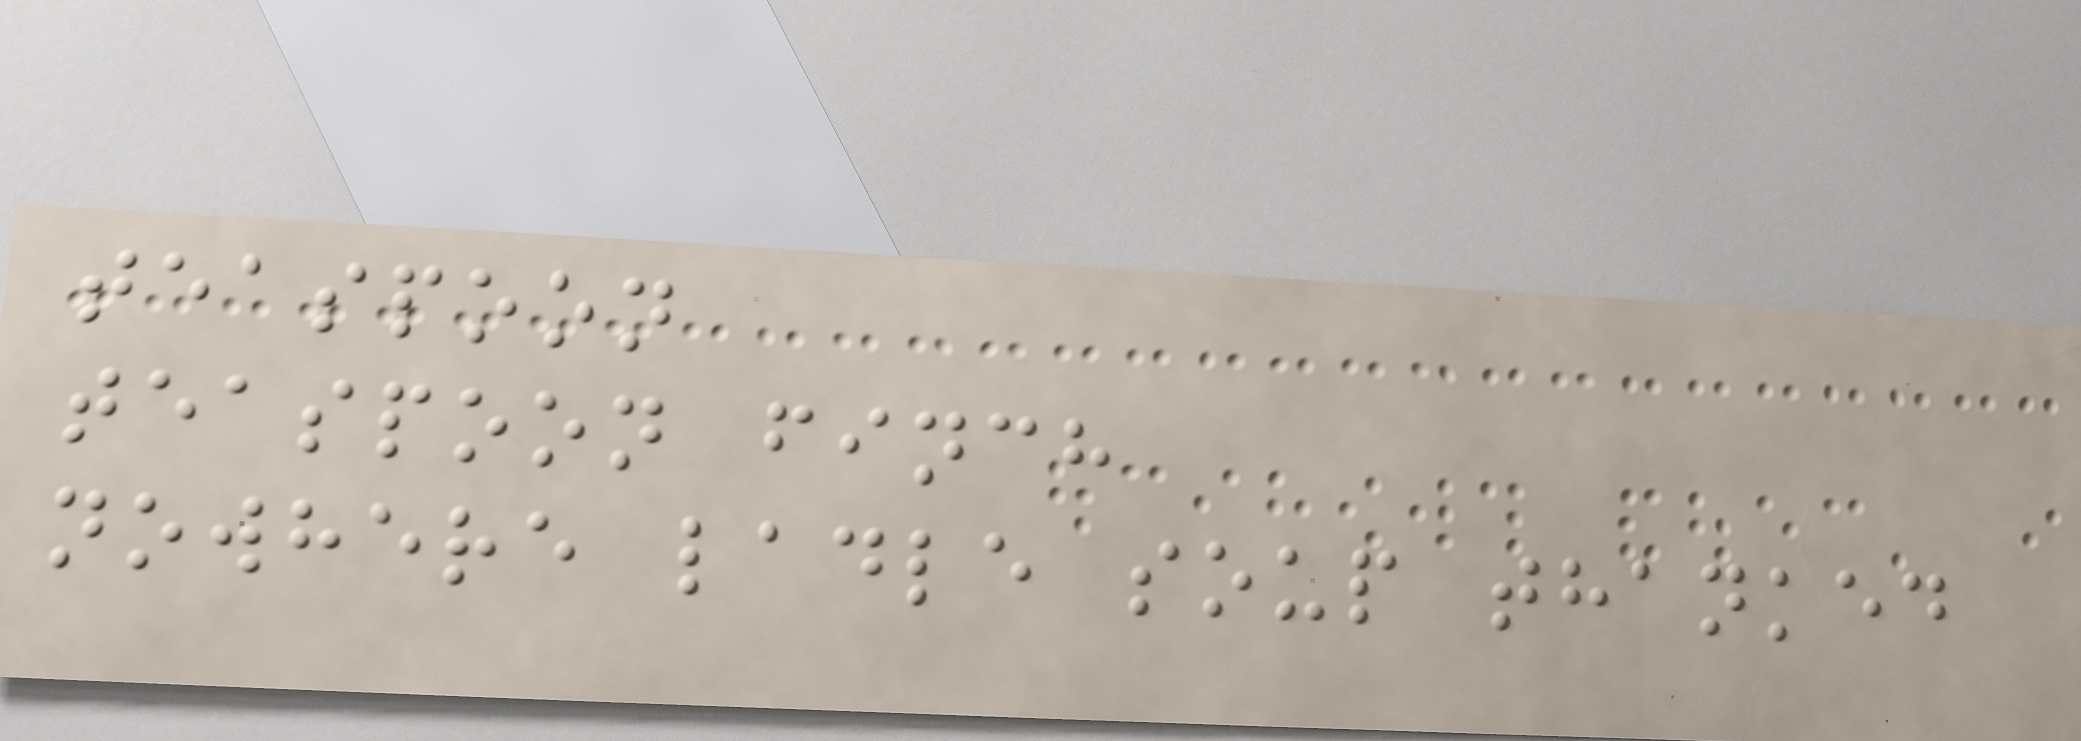teaspoon
teaspoon finch
nowhere ladle soup thanked
